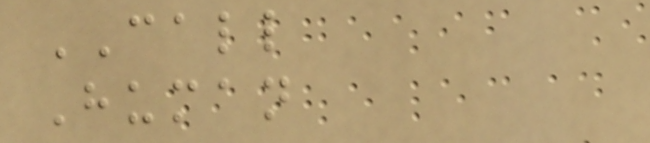CALL
Human
